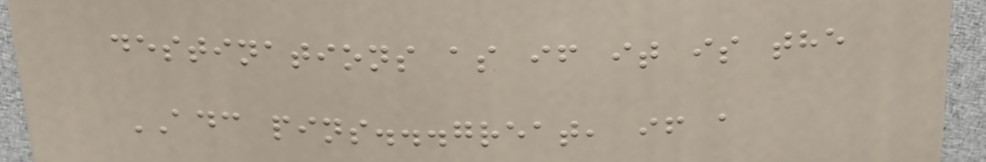destinations as if it is the
ADC pins...great, if a
